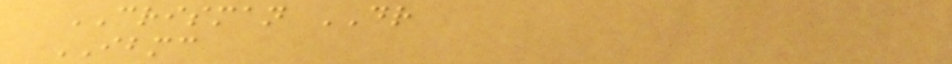CRISMAN DR
IBMC
